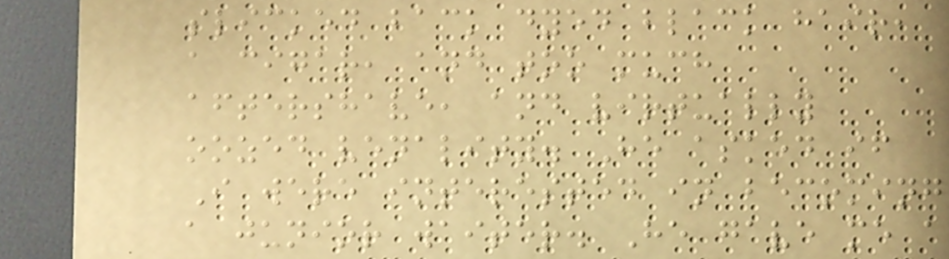slicked back dyed black hair,
a cigar, and too much
aftershave, and virtually
oozed venality. He asked if
I were interested in becoming
a junior waiter. He gave me a
